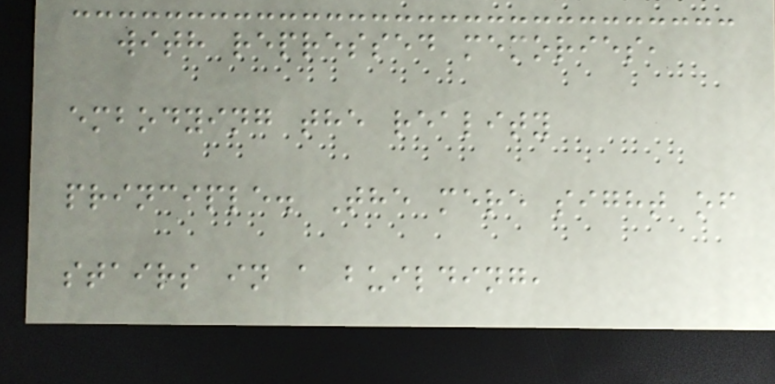with repressed memories,
embodying the reality
principle. The mere sight of
stairs in a building,
